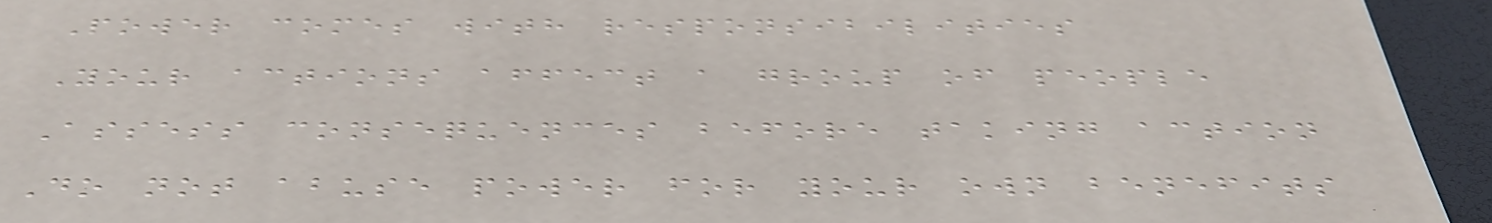Power comes with responsibilities
Your actions affect a group of people
Assess consequences before taking action
Do not abuse power for your own benefits
